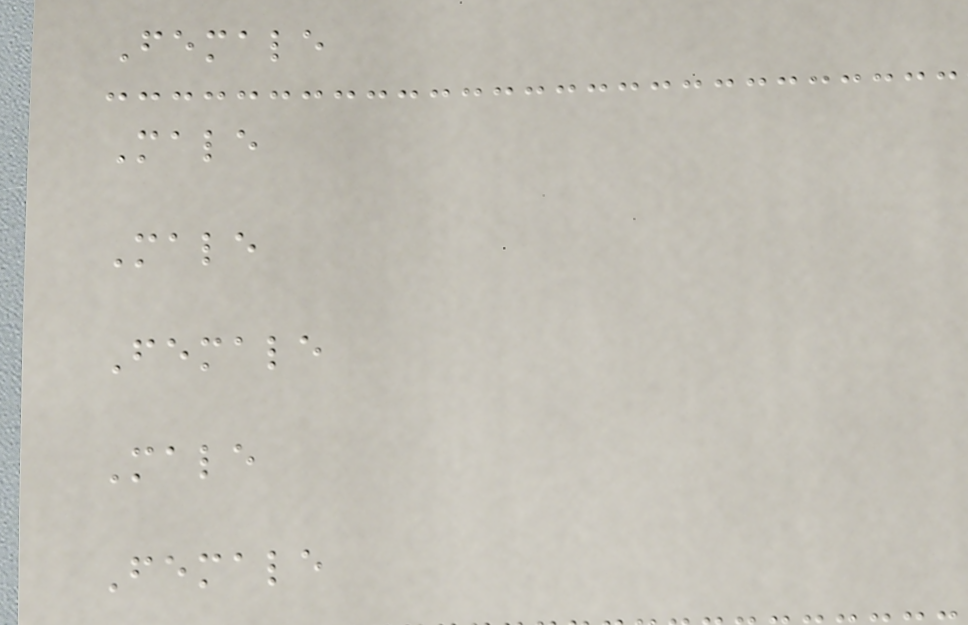Female
Male
Male
Female
Male
Female
